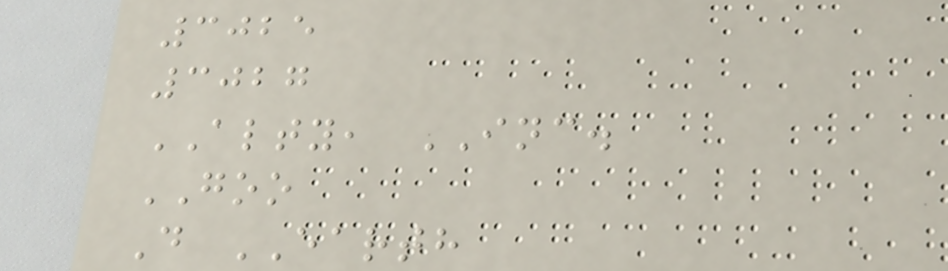3025
3027
ALTY, INC.
GOO
D EARTH
